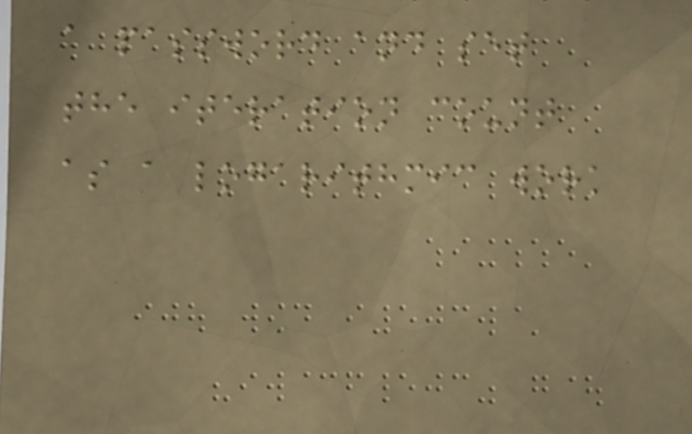a password and set
the iteration count
as a logarithmic work
